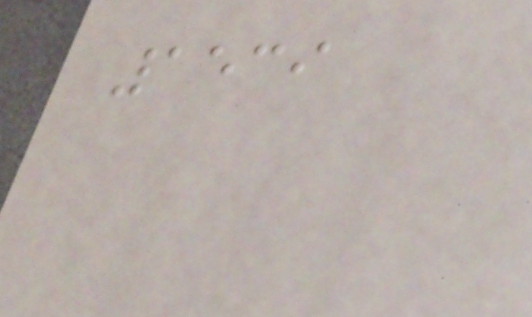1539
